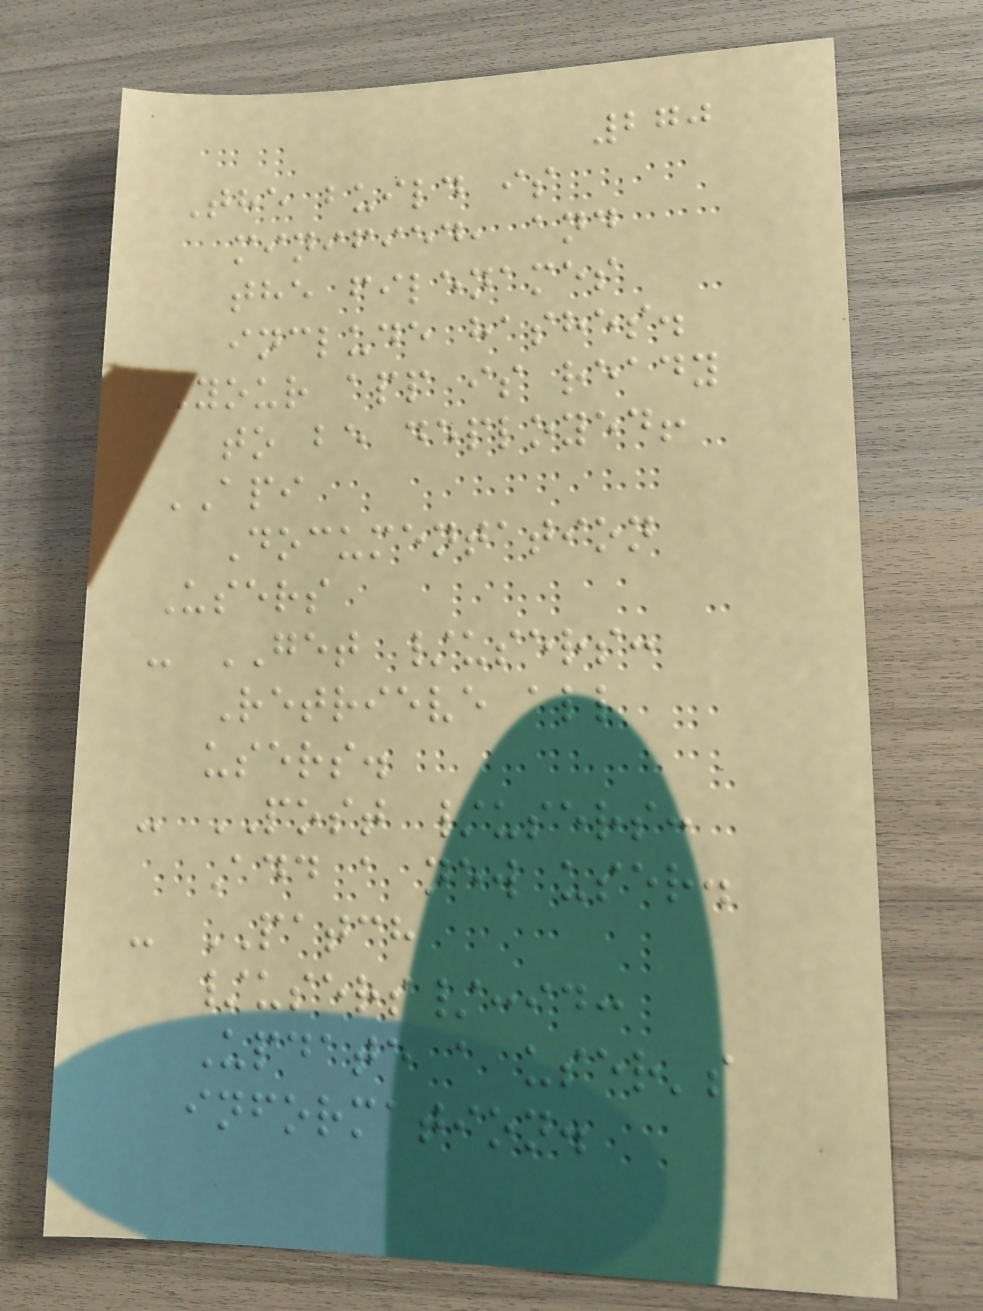270
The build is
minified, and
the filenames
include hashes.
Your app is ready
to be deployed!
API
Documentation
Users
- GET /users:
Retrieve all
users.
- POST /users:
Add a new user.
- PATCH
/users/:id:
Update a user's
information.
